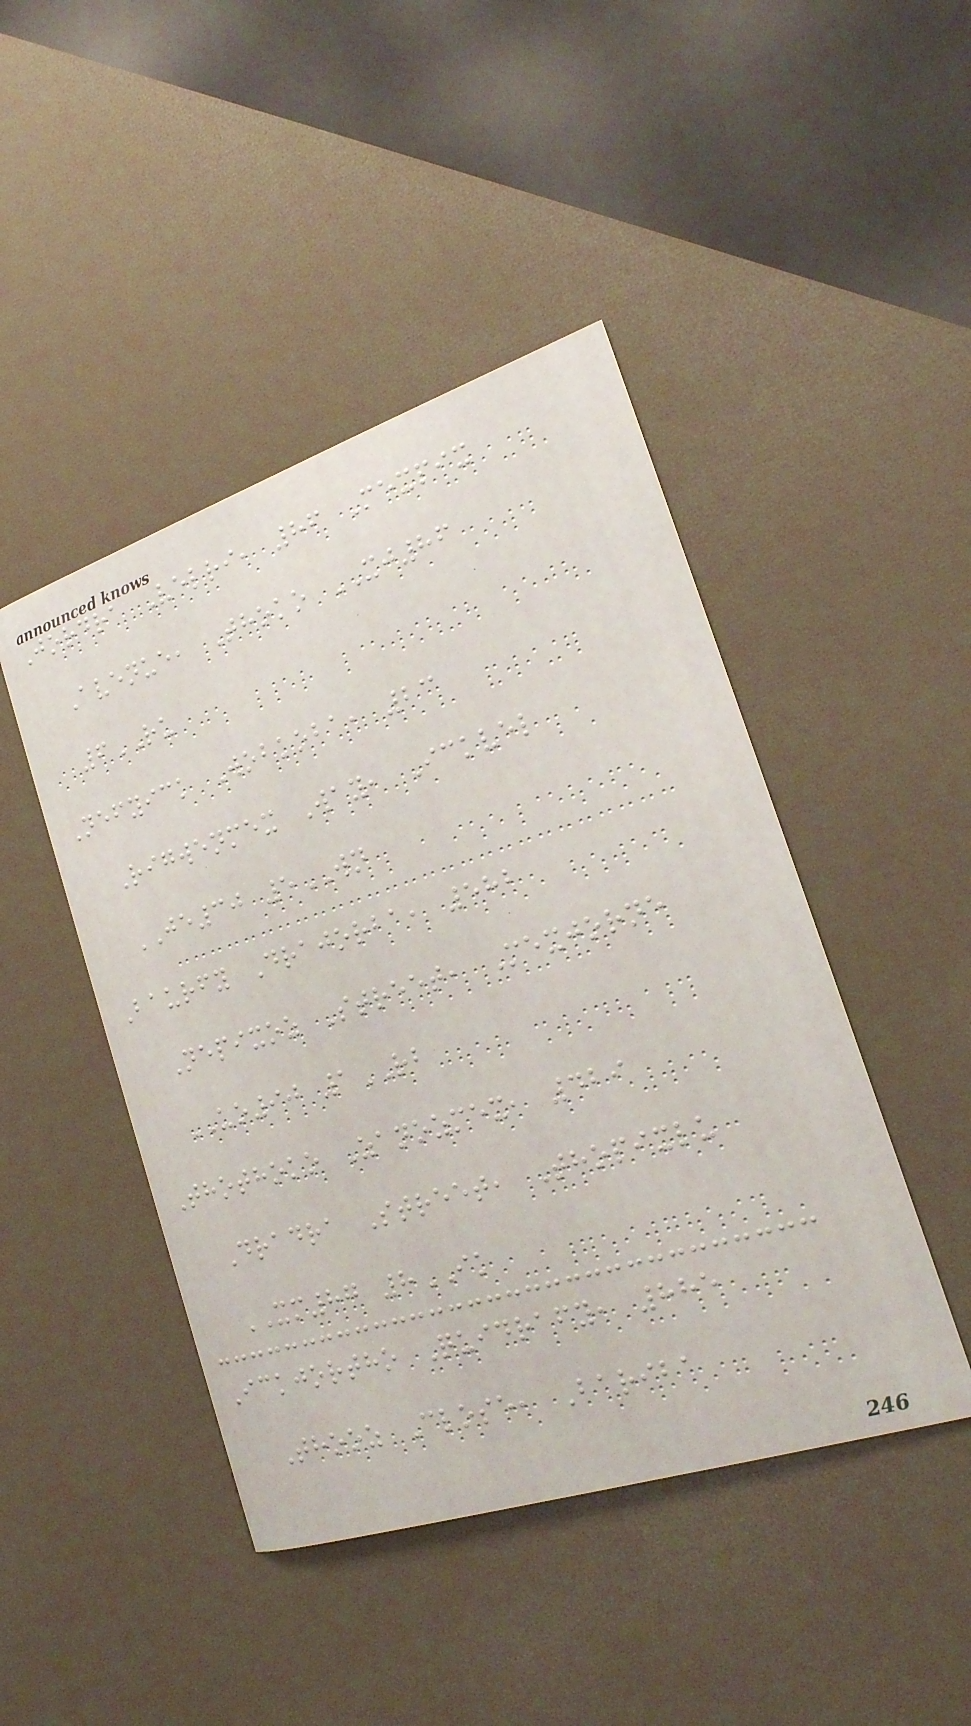Jordra Velri, 86 Mexpix
Avenue, Thoko XJ86
6RU
Nefyick Wobkoba, 23
Rigwenmex Way, Ickvel
JE30 5WN
Baurfy Drajorba, 582
Nepixoz Street, Mexjorne
UO90 1RB
Thothoko Zanozmex, 429
Dradra Street, Thopixlu
XM87 8IK
Ickjortho Quidrafy, 885
Thooz Close, Bariba
